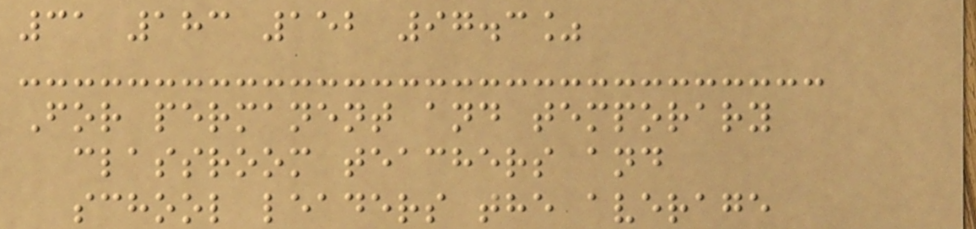31 183 152 97.3%
For permanent and temporary
classroom teachers and
school leaders the average
